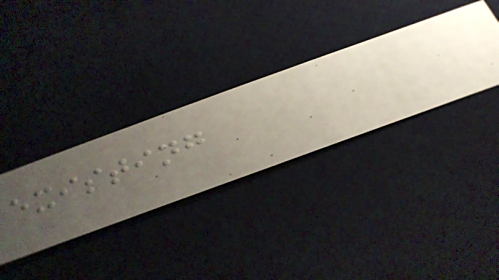existing
